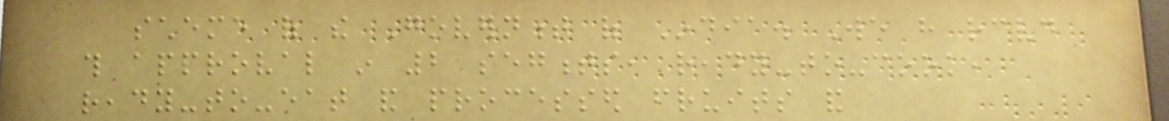scheme of the Government of India. We have received
this approval in 2 segments, ready-to-cook,
ready-to-eat and processed fruits and
